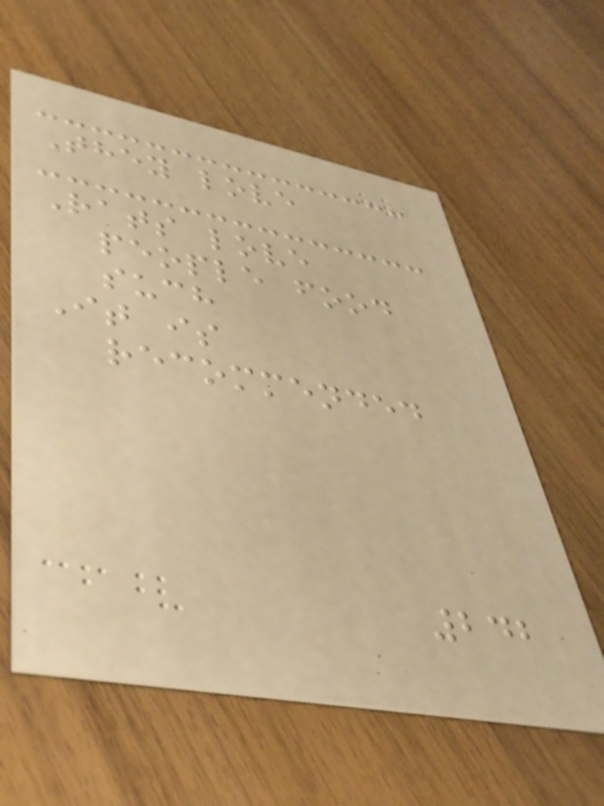They love
Rats love
people food
such
It is
recommended
242
